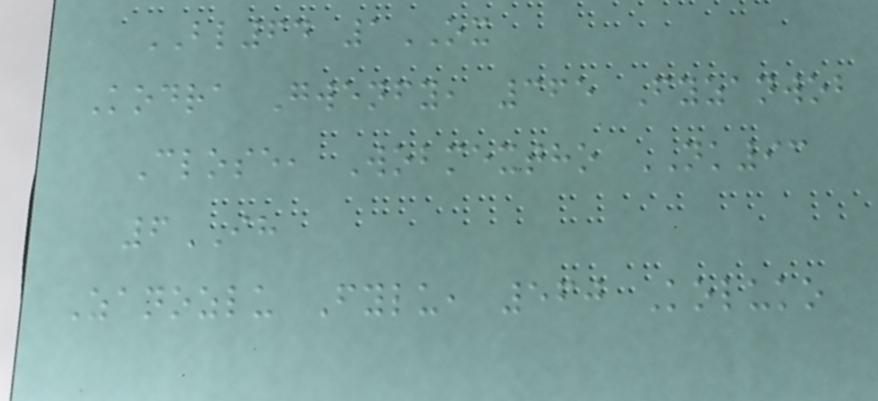BL64 1OX
Kodra Gwenfy, 365 Fyzanwob
Close, Wobmextho NK93
6IH
Zanozlu Fylu, 560 Koluko
